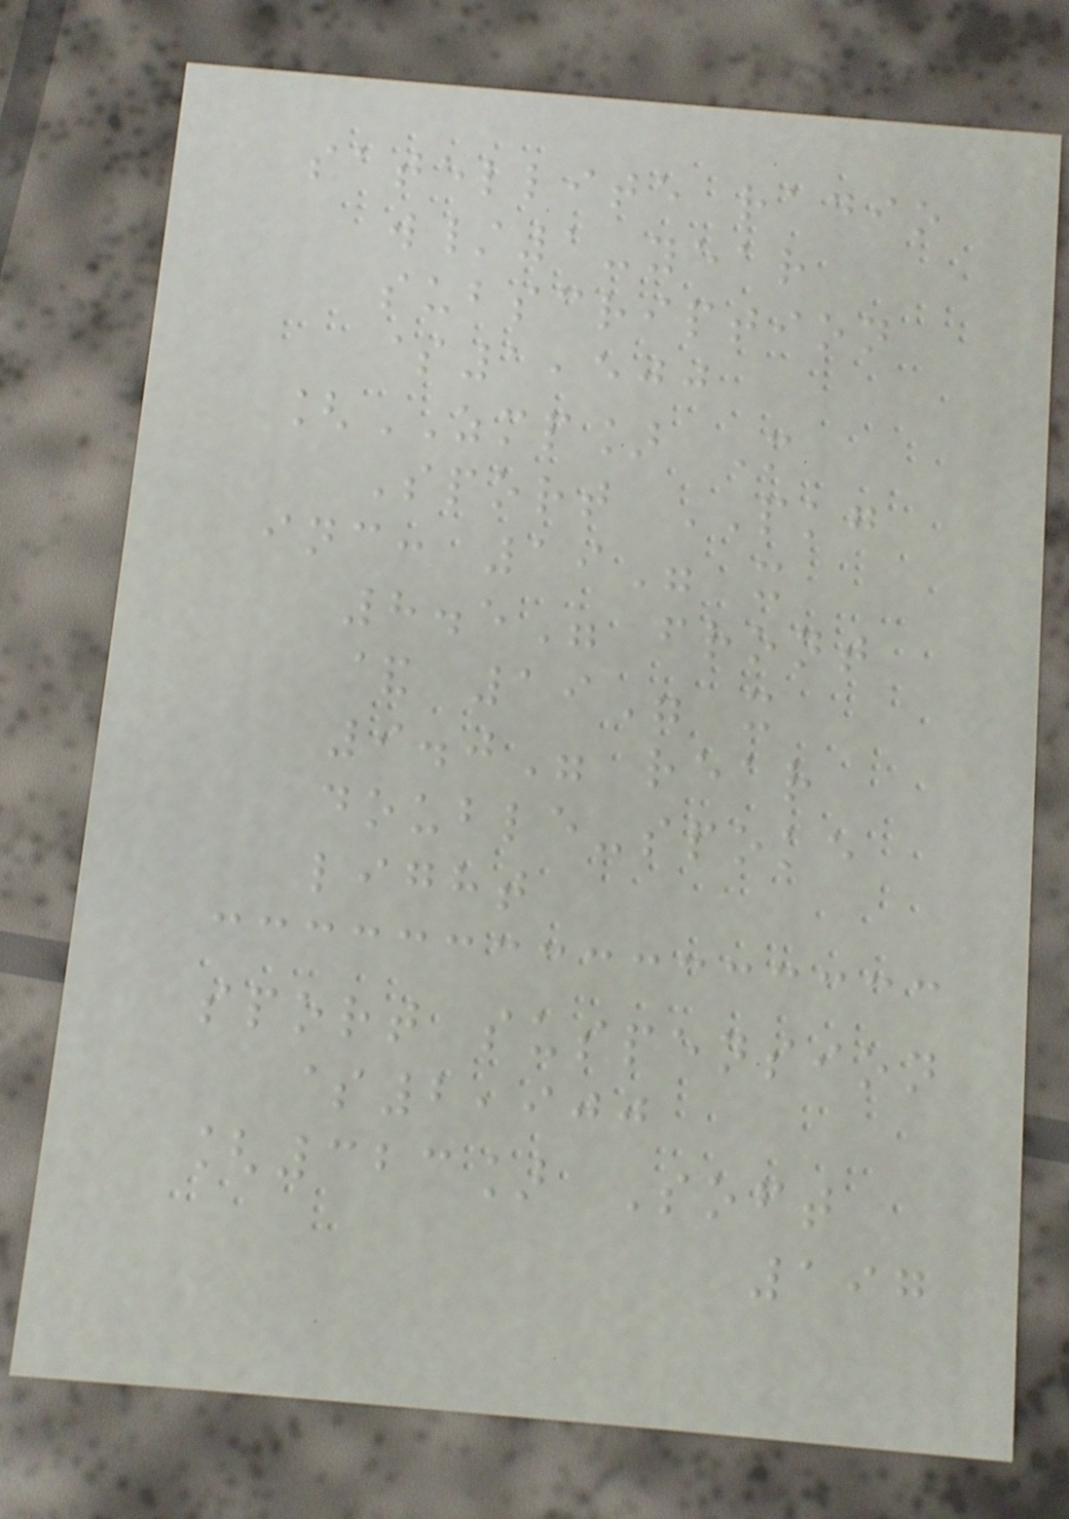satellite radio
w/1-year
subscription
$1,500
[ZMP] M
Sport PKG
inc: 19" x
8.5" front
& 19" x
9.0" rear
double-spoke
light
sport suspension
$2,900
[323] Soft
197
